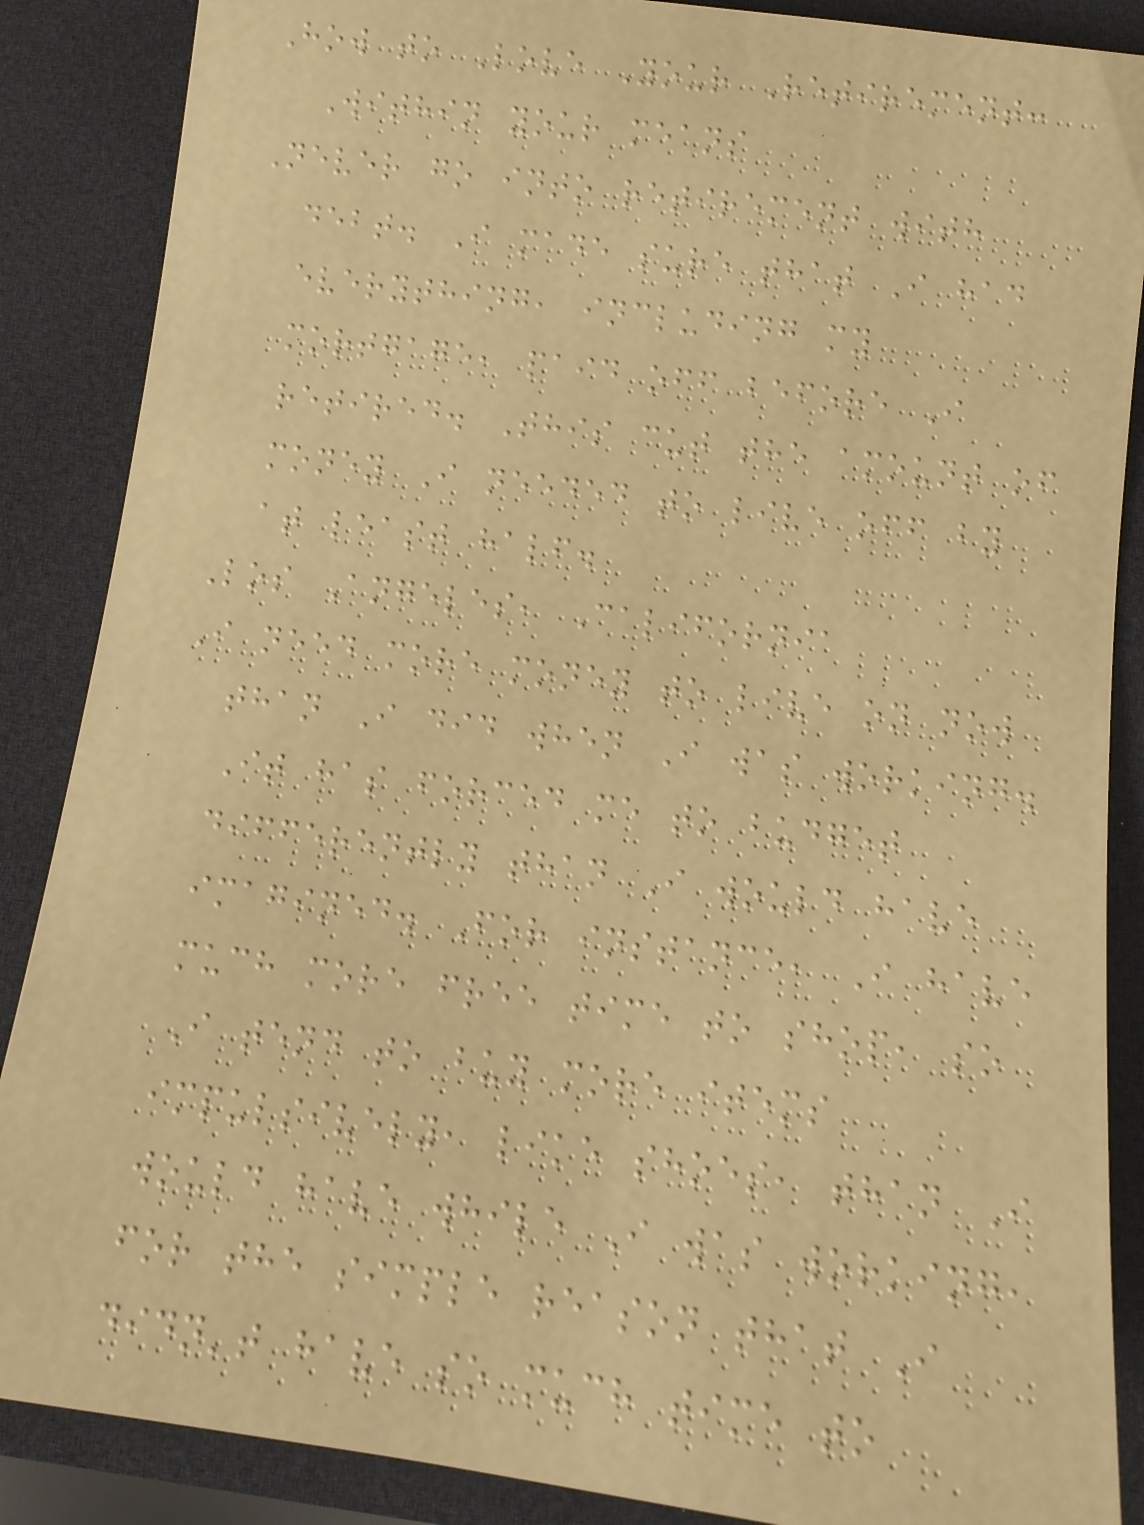How to Love Your Retirement:
Within your means
Never go into retirement with
debt. I made sure that I had
everything, including my
mortgage, paid off before I
retired. This cut the amount of
money I needed to live off by
at least half.
Los Angeles, California
I need more money to live on now
than I did when I was working.
It has forced me to budget
differently than I would have
imagined. For instance, I have
much more free time to shop, so
I tend to buy more items
impulsively, like shoes, than I
would have while I was working,
for the simple reason that I
didn't have so much time to
